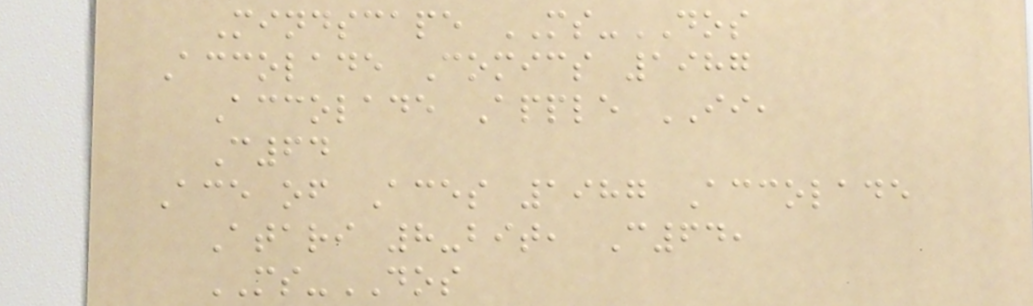Mindscape MS-DOS
Accolade Comics 1987
Accolade Apple II,
C64
Ace of Aces 1987 Accolade
Atari 8-bit, C64,
MS-DOS
